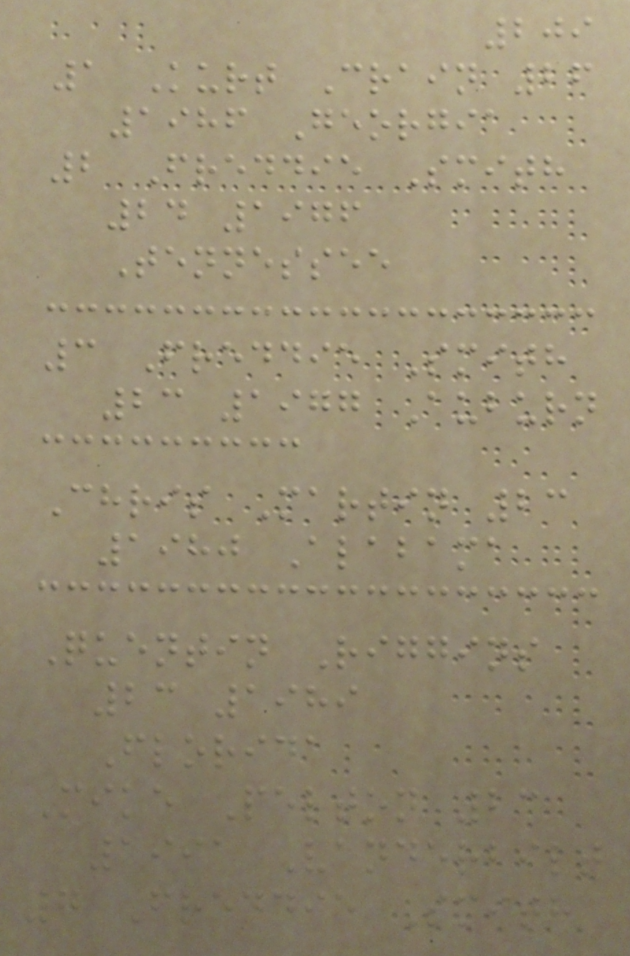209
1 Kurt Crain 26
1986 Georgia
2 Freddie Smith
24 1976
Tennessee
3 Freddie Smith
23 1977 Auburn
Chris Martin 23
1980 Alabama
Quentin Riggins
23 1989
Florida
Mike Pelton 23
1991 Vanderbilt
7 Freddie Smith
